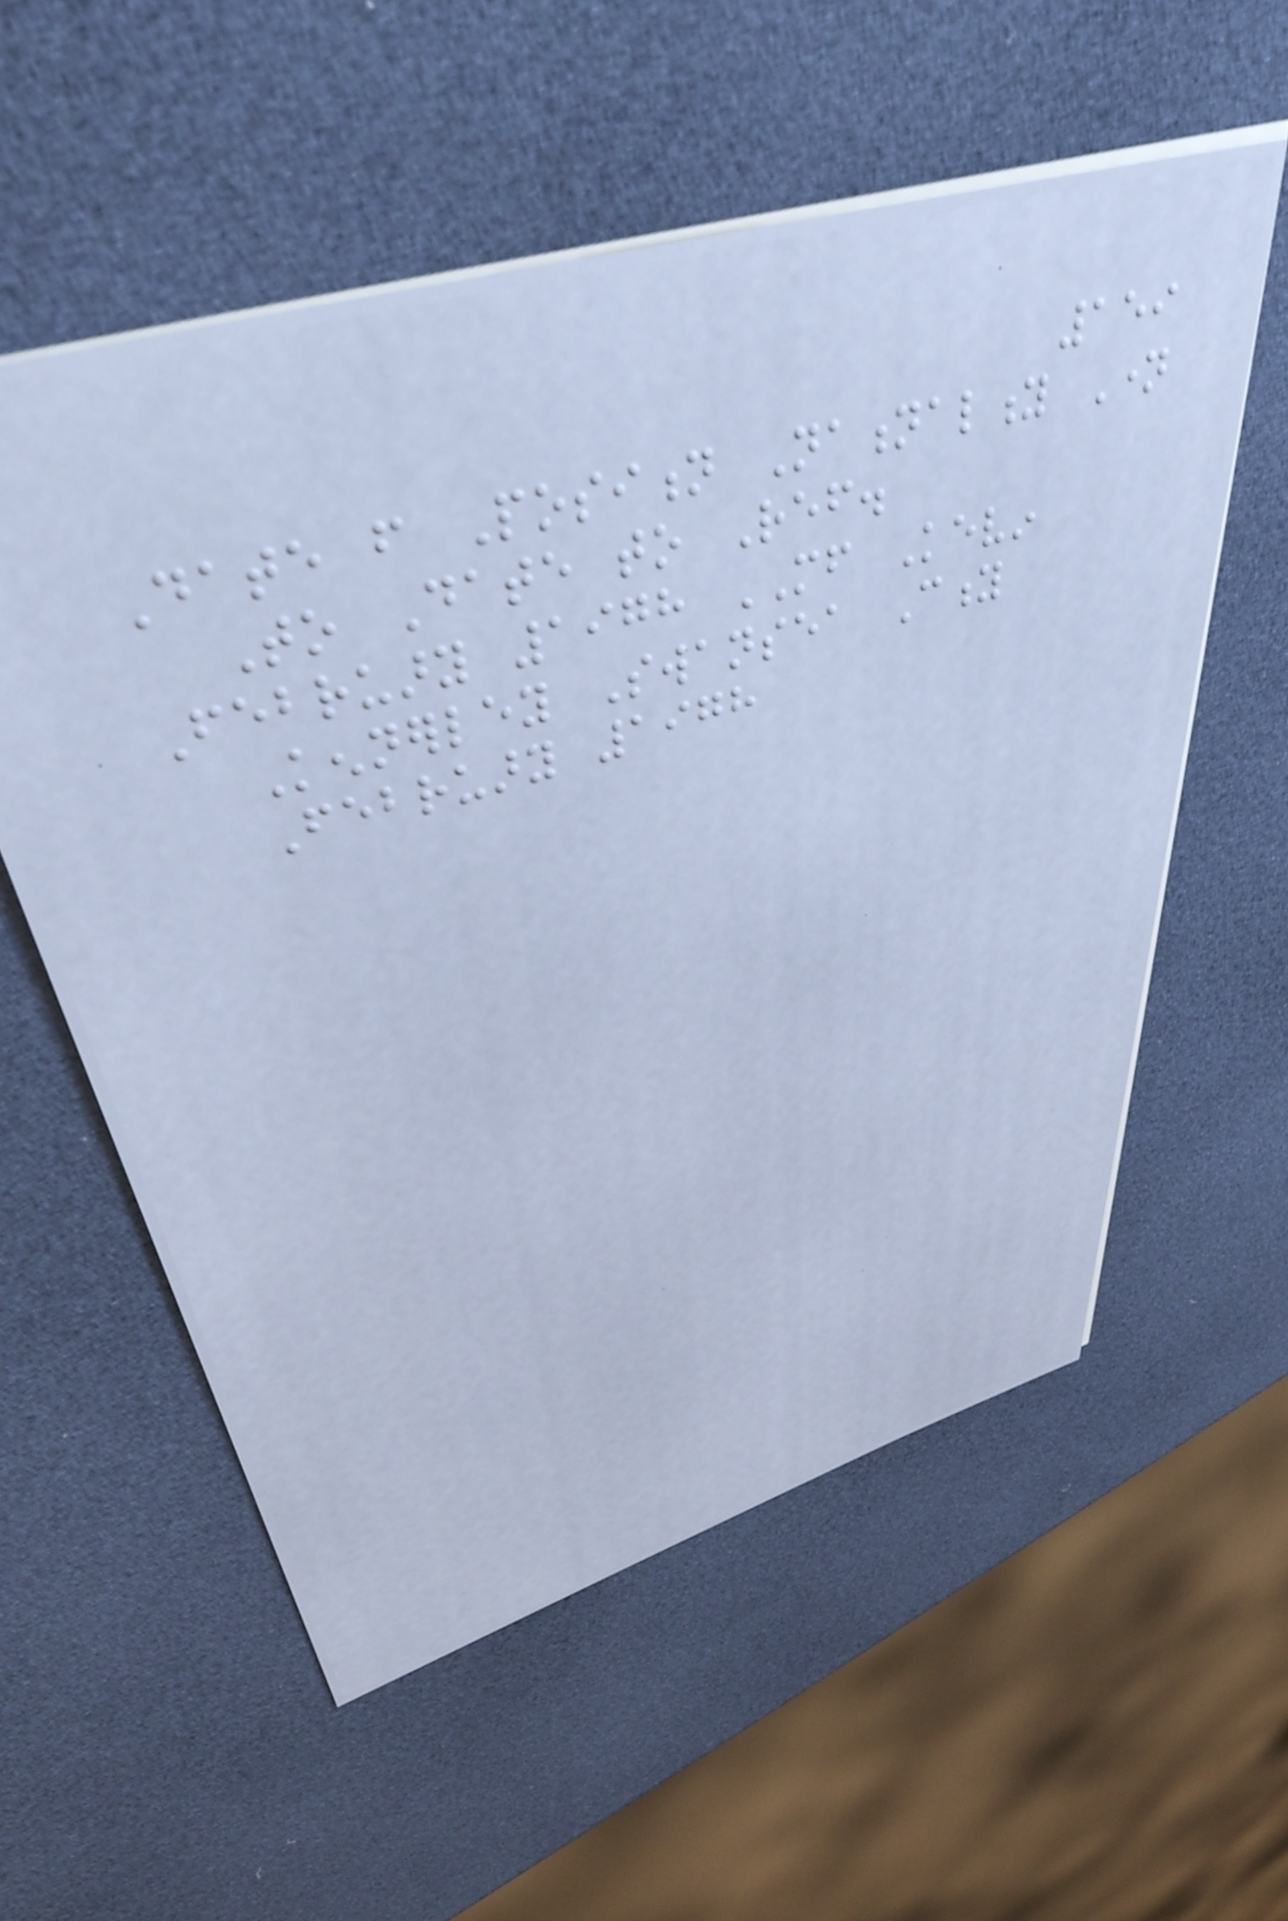159
Date from Position Nationality Name
To Date to Ref.
February 1978 MF Kevin
Kennerley Swansea City
February 1978
